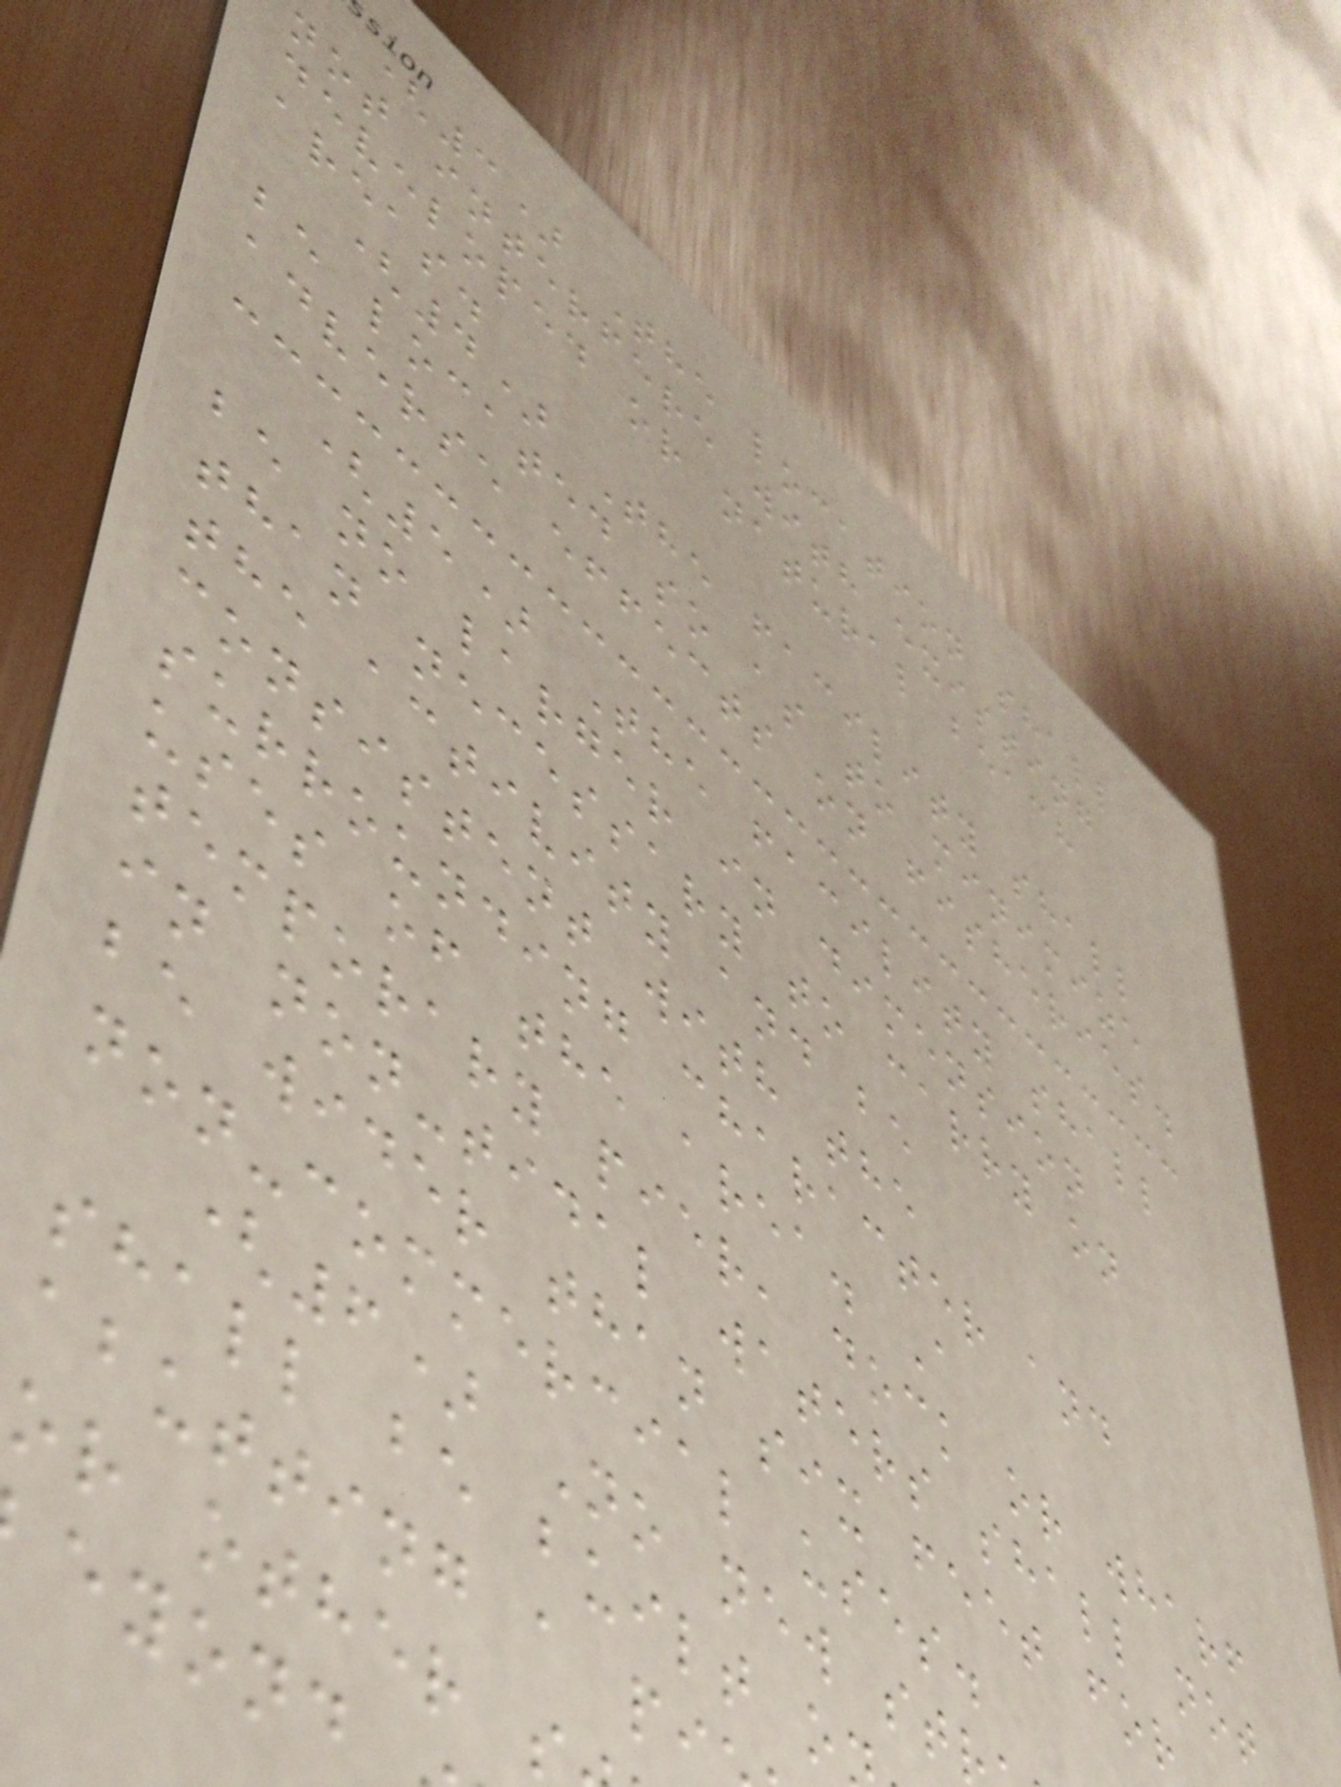(3) The location shall
not interfere with existing
developed or natural beach
areas.
(4) The facility shall
be located so as to minimize
adverse effects on fisheries.
(5) The facility shall
be no larger in dimension
than necessary to carry on
the activity and be
consistent with the
surrounding character and
uses of the area. A
temporary pier, dock or wharf
in non-tidal waters shall not
be wider than six feet for
non-commercial uses.
(6) No new st
shall be built o
abutting a pi
or other
